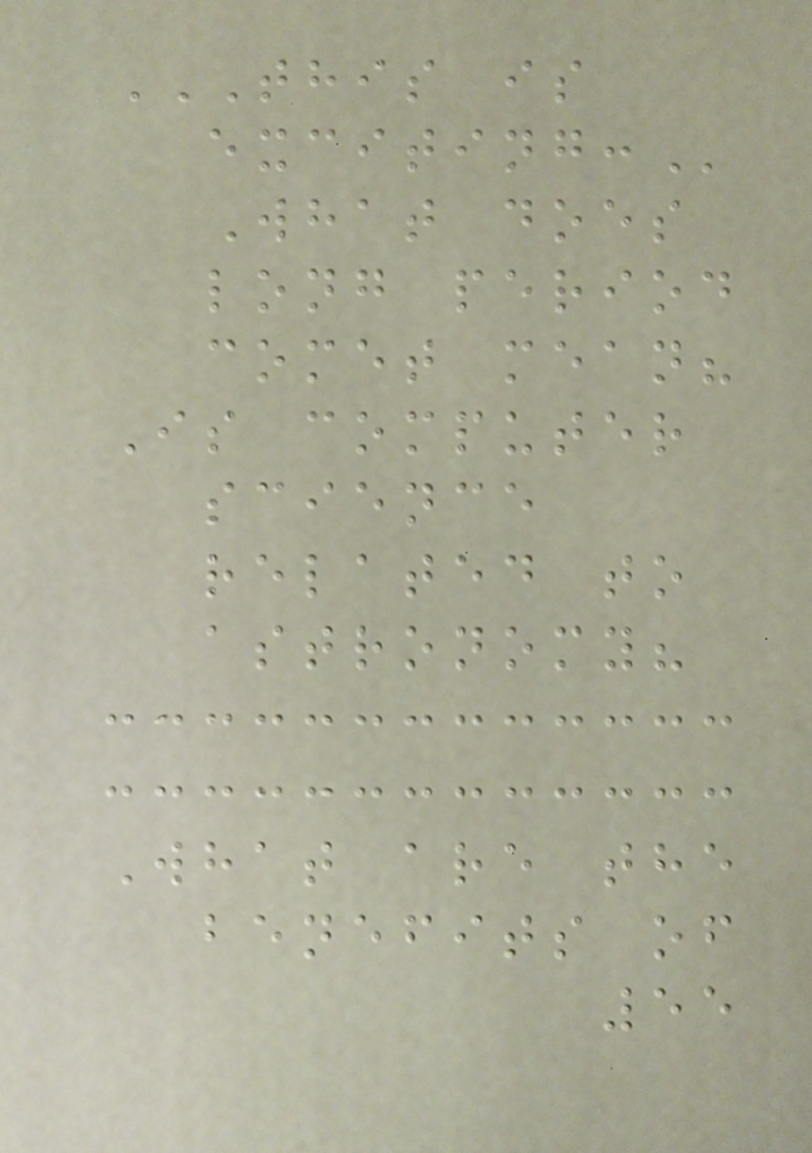THIS IS
EXCITING:
What does
long period
comet mean?
Is computer
science
related to
astronomy?
What are the
benefits of
55
